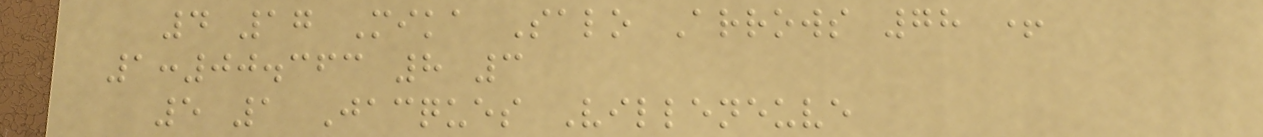4 17 Mika Salo Arrows 78 +
1:00.363 8 3
5 1 Jacques Villeneuve
